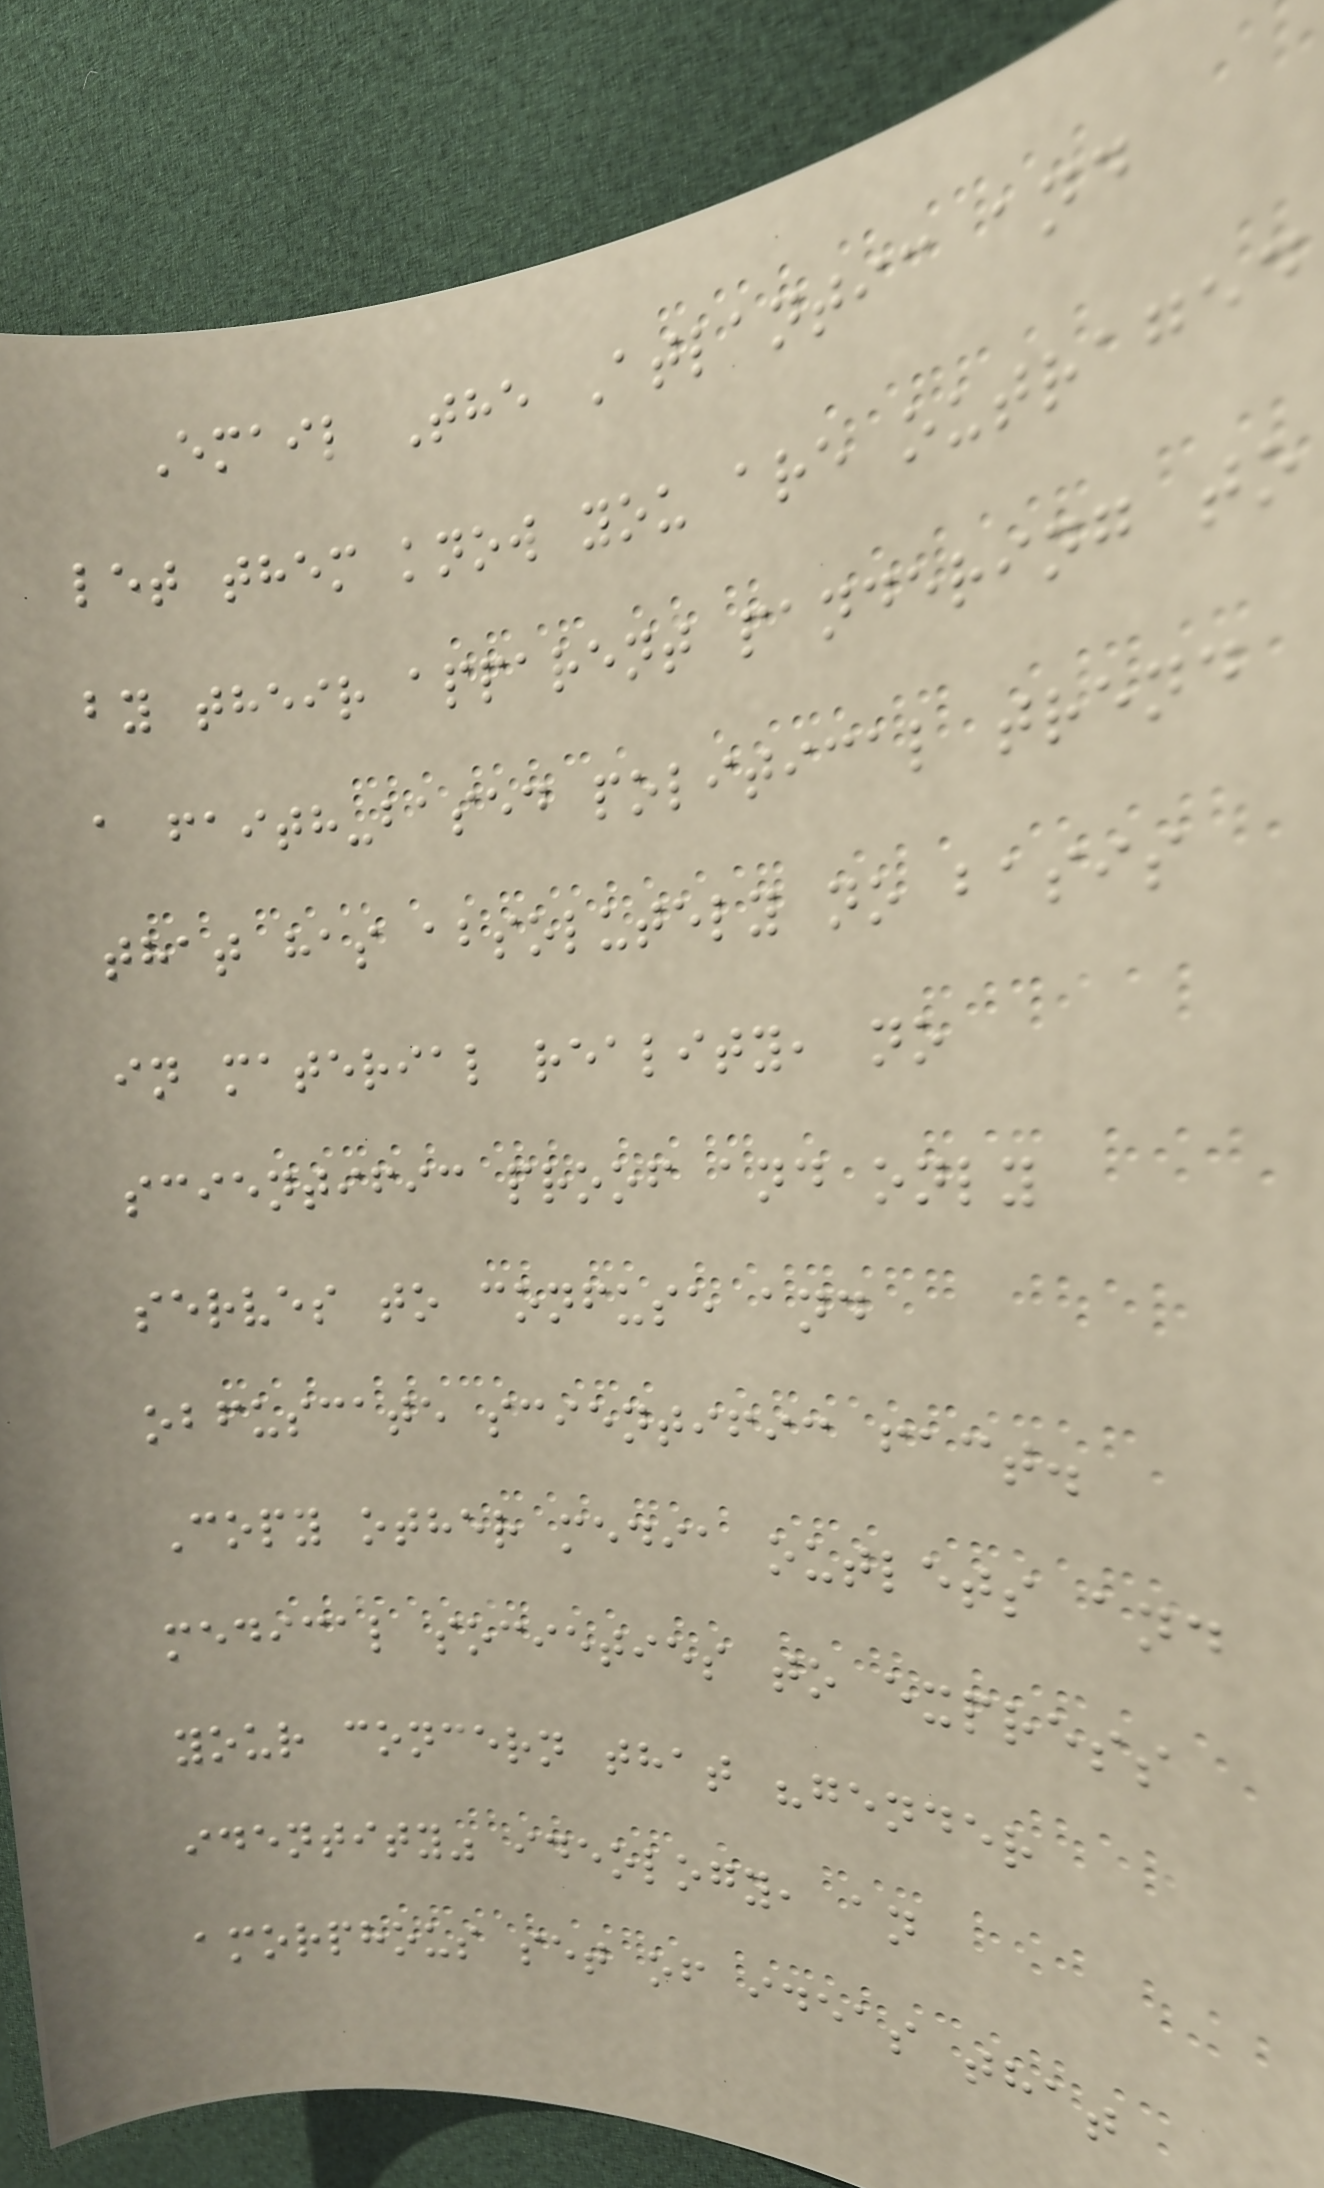Email The Atlantic and
let them know you are outraged
by their apparent pandering to
a faith-based political trend
that has absolutely no basis
in material reality, no
scientific proof and only
serves to confuse and
obfuscate scientific fact.
Copy other media outlets and
medical societies to express
your concern that "gender
identity" ideology, an
amorphous set of ideas that
